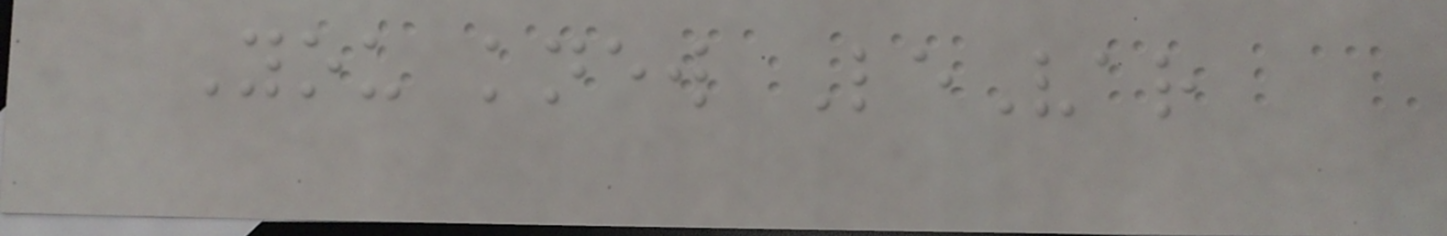You knew LeVar
